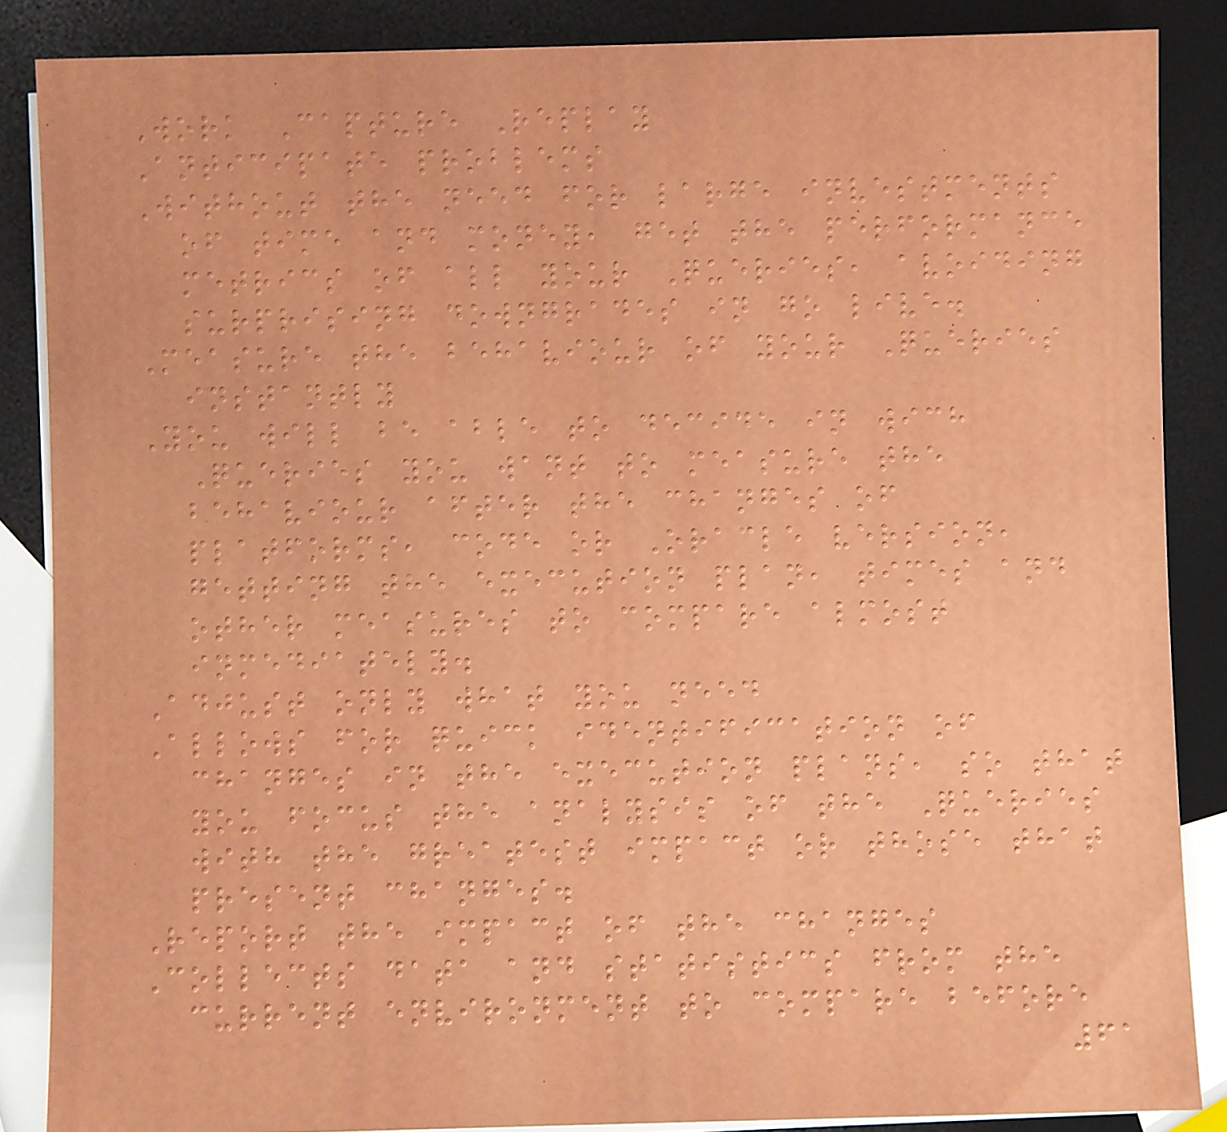Work Capture Replay
Anticipate problems
Without the need for large investments
of time and money, get the performance
metrics of all your Queries, avoiding
surprising downgrades in go live.
Measure the behaviour of your Queries
instantly
You will be able to decide in wich
Queries you want to measure the
behaviour after the changes of
platforms, code or Oracle version,
getting the execution plan, times and
other measures to compare almost
inmediately.
Adjust only what you need
Allows for quick identification of
changes in the execution plans, so that
you focus the analysis of the Queries
with the greatest impact or those that
present changes.
Report the impact of the changes
Collects data and statistics from the
current environment to compare before
61
